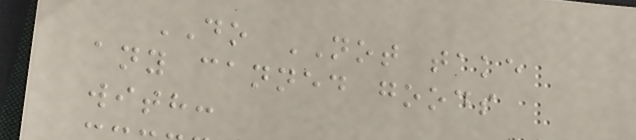DO NOT take
any canned goods
with:
